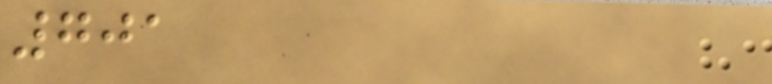701
